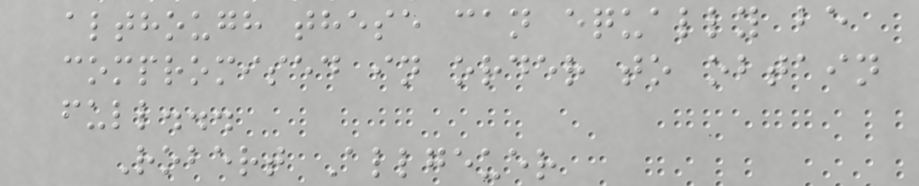although these can equally be
compromised in order to obtain
full...
Robert Allgeuer
